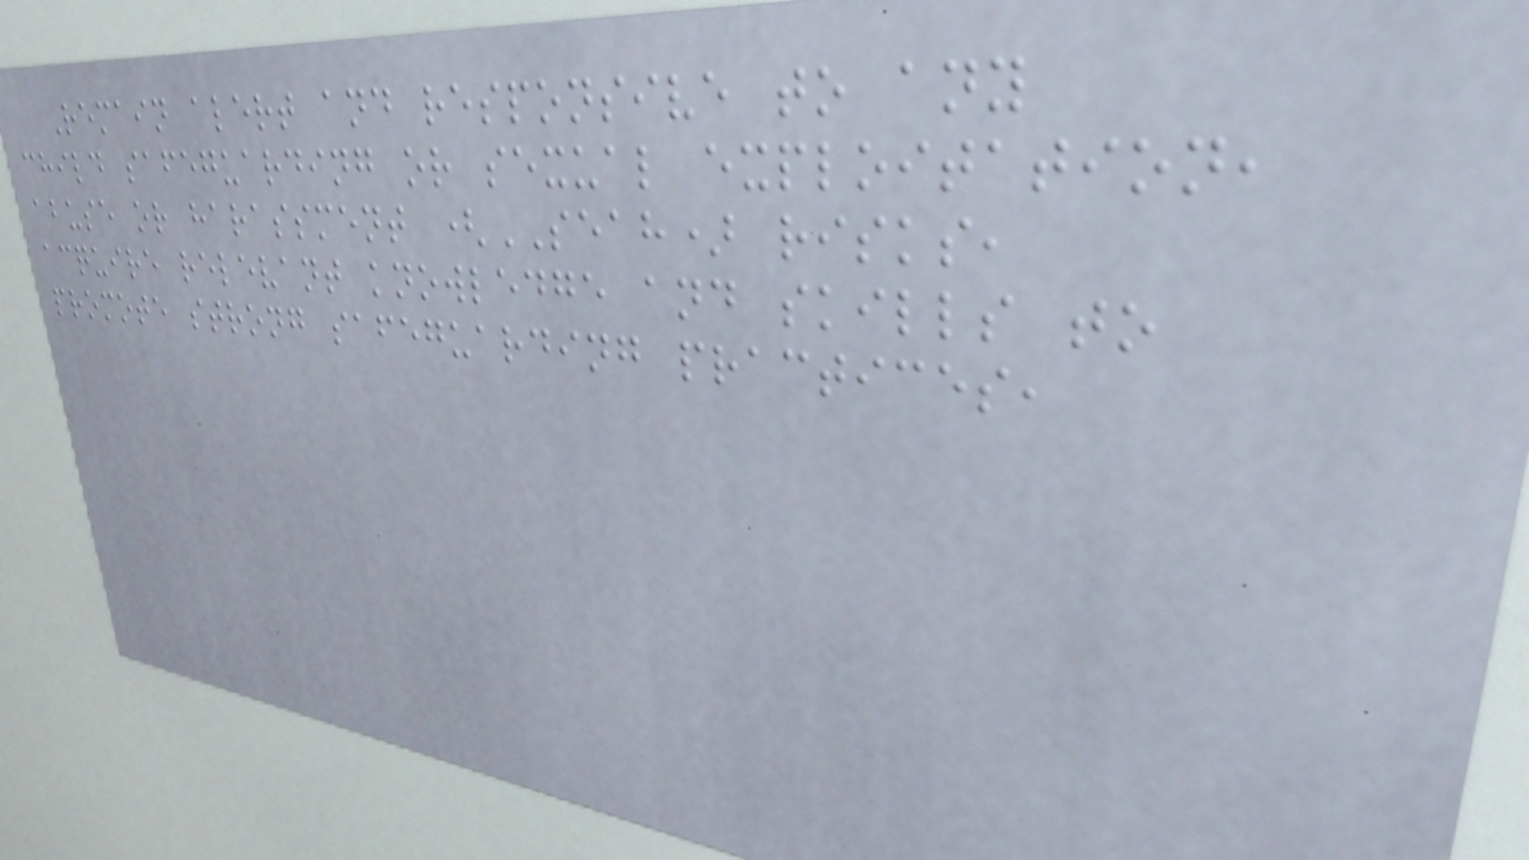Remain alert and responsive to any
child safeguarding or sexual exploitation,
abuse or harassment (SEAH) risks,
acquire relevant knowledge and skills to
promote strong safeguarding practices,
